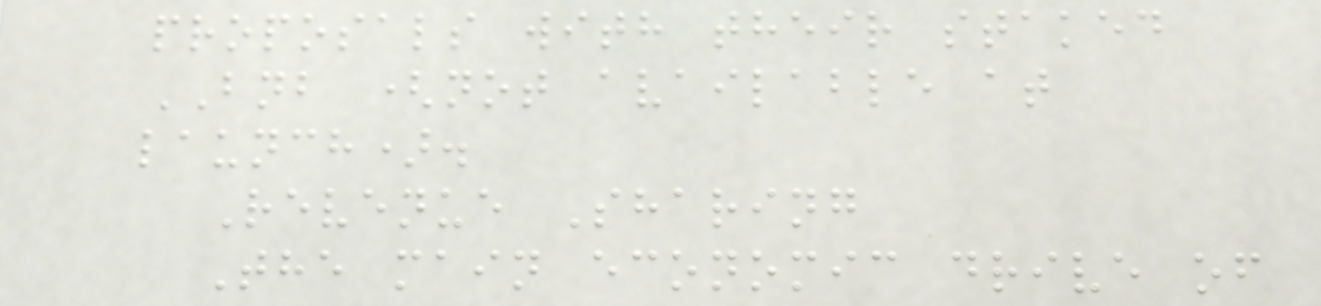proposals with their staked
BNB (not available at
launch).
Revenue Sharing
The main economic drive of
